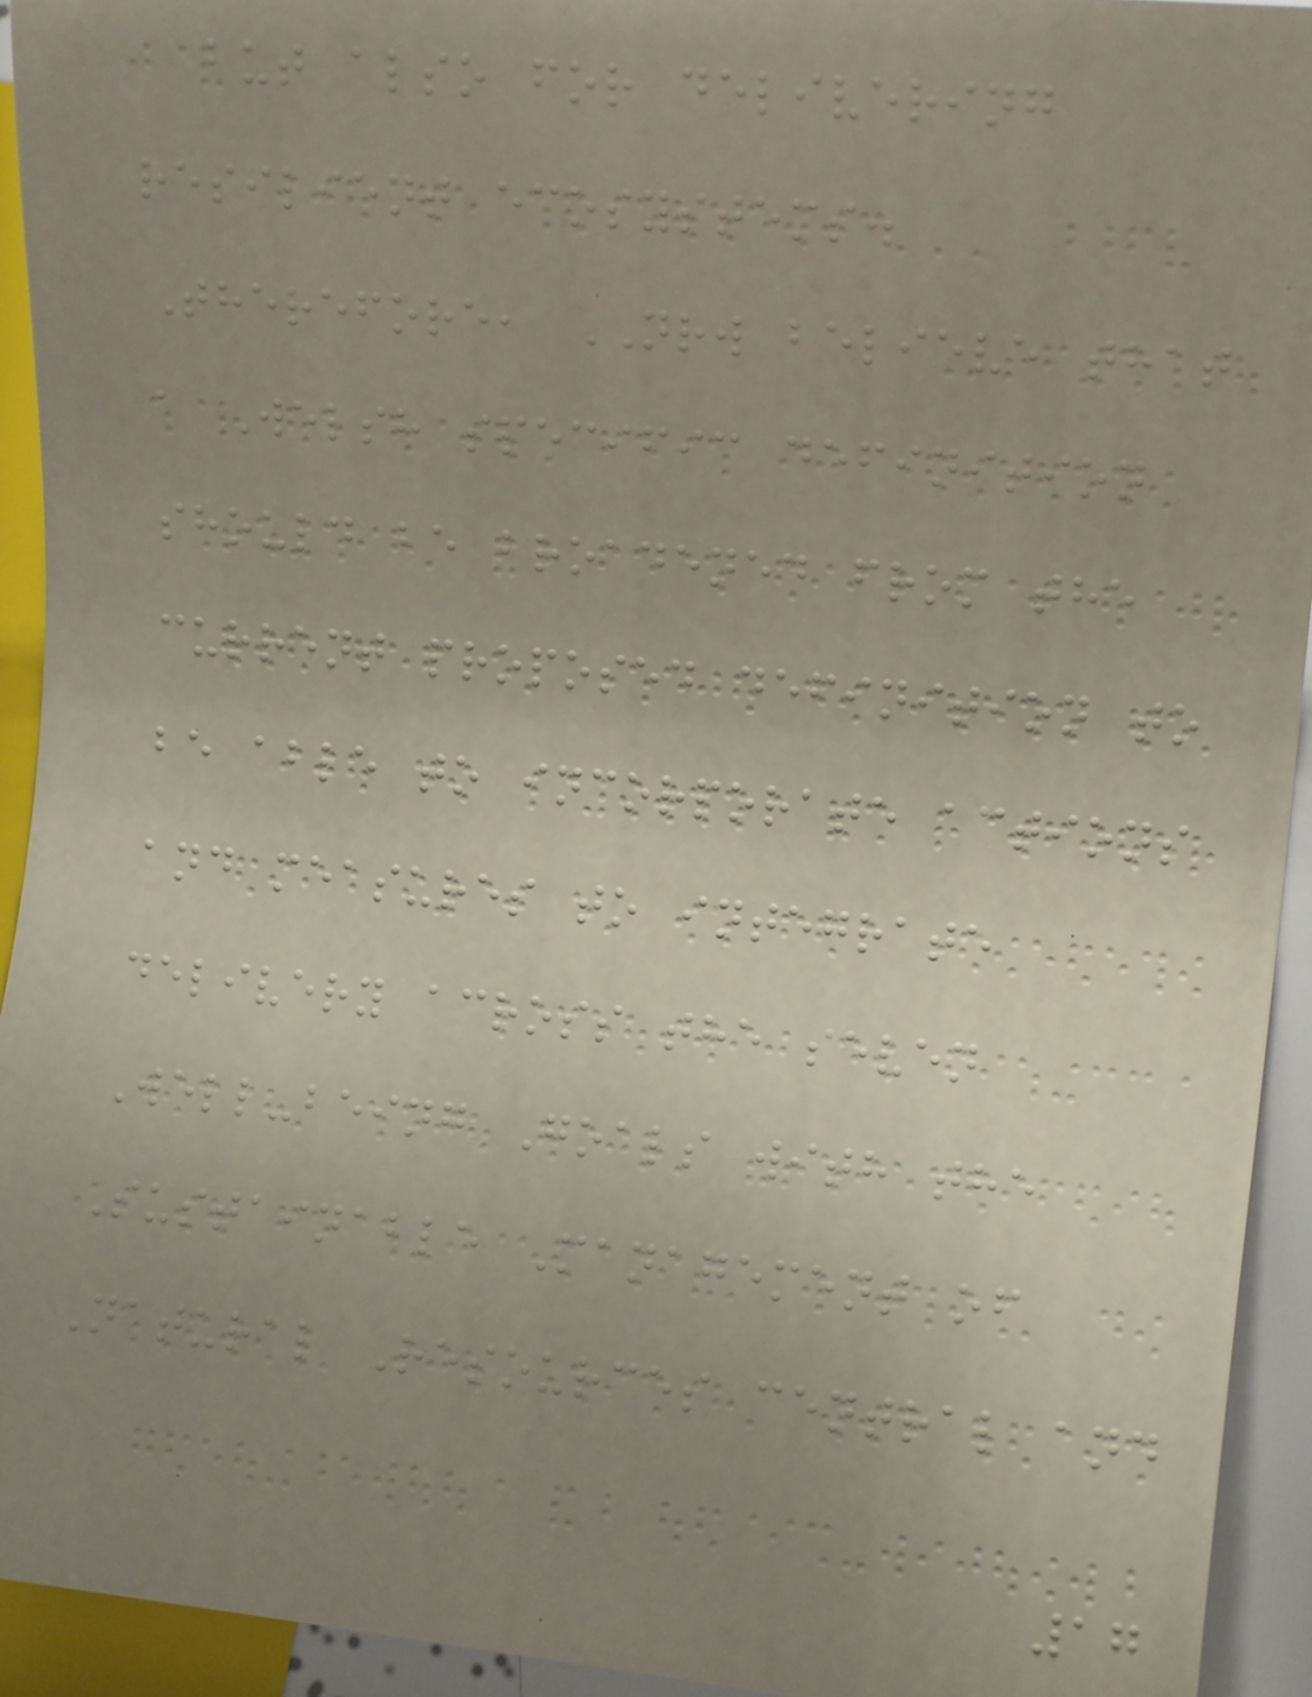but also for delivering
resilient ecosystems.
Therefore, NRW believe that
a Welsh specific definition
should be broadened from the
current proposed definition to
be able to incorporate actions
and measures to integrate
delivery across the seven
Well-being Goals with the
Sustainable Management of
Natural Resources central and
17
